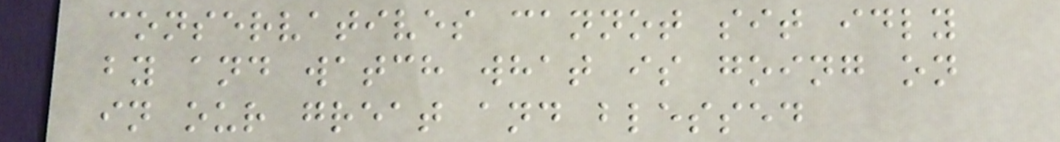conservatives cannot sit idly
by and watch what is going on
in our great and blessed
